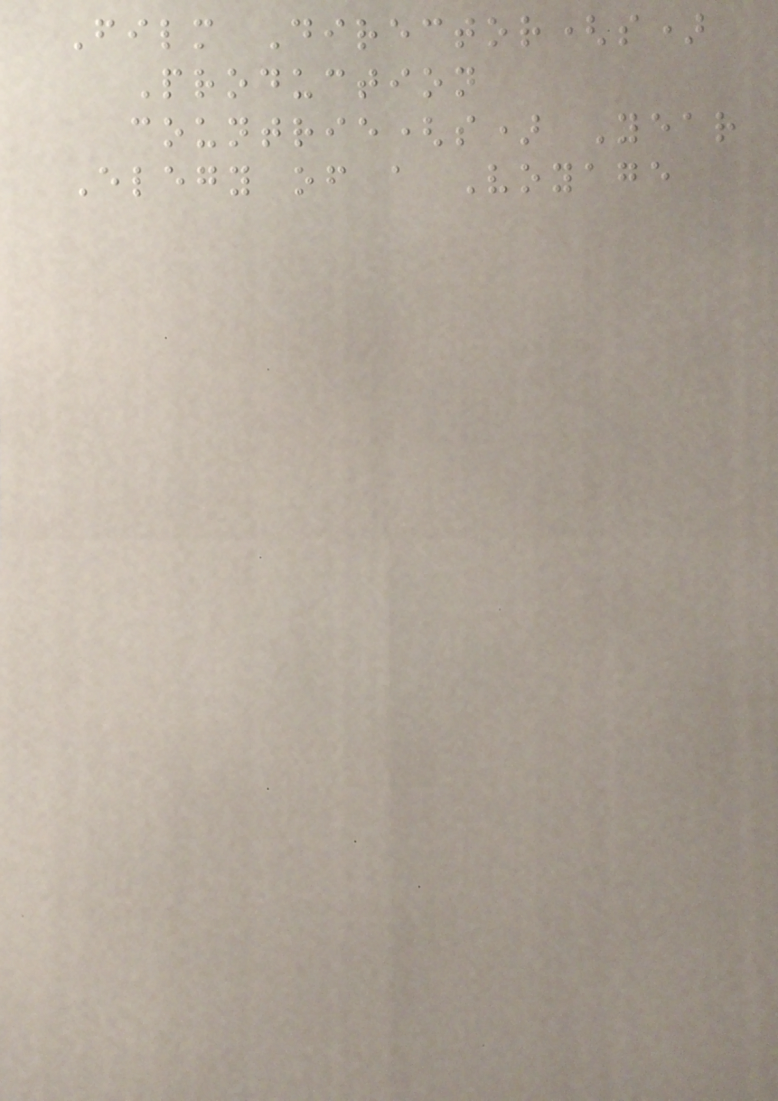Film Director(s)
Production
countrie(s) Year
Elegy of a Voyage
